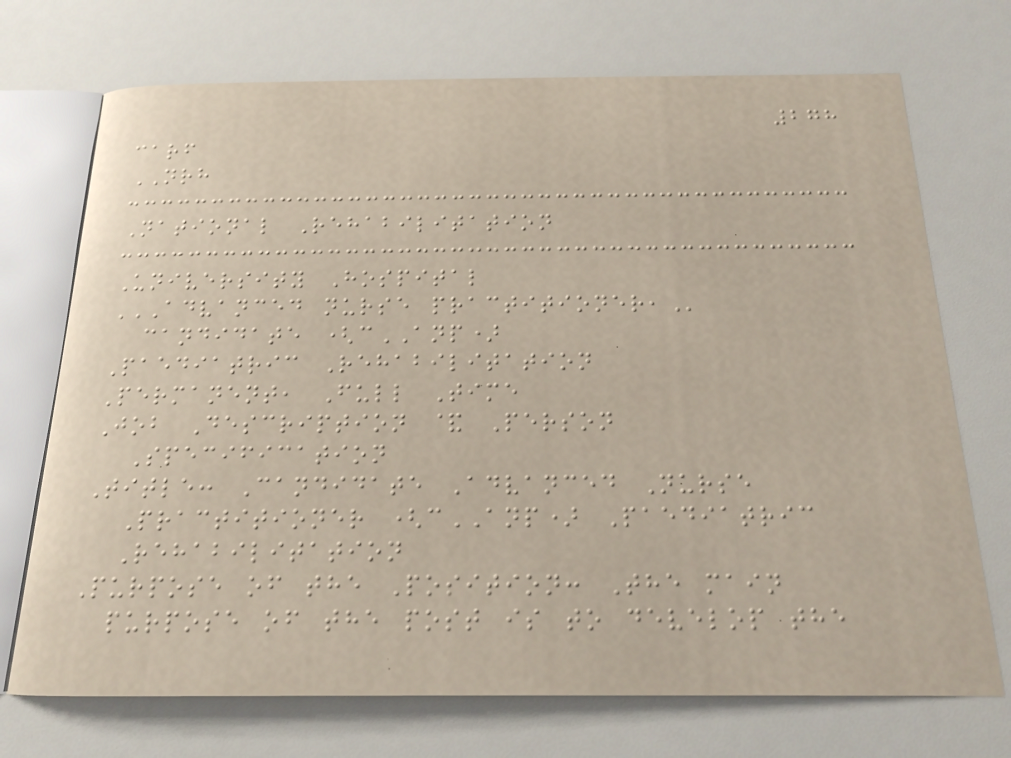278
carf
NRH
National Rehabilitation
University Hospital
ADVANCED NURSE PRACTITIONER,
candidate (cANP)
Paediatric Rehabilitation
Permanent, Full Time
Job Description & Person
Specification
Title: Candidate Advanced Nurse
Practitioner (cANP) Paediatric
Rehabilitation
Purpose of the Position: The main
purpose of the post is to develop the
